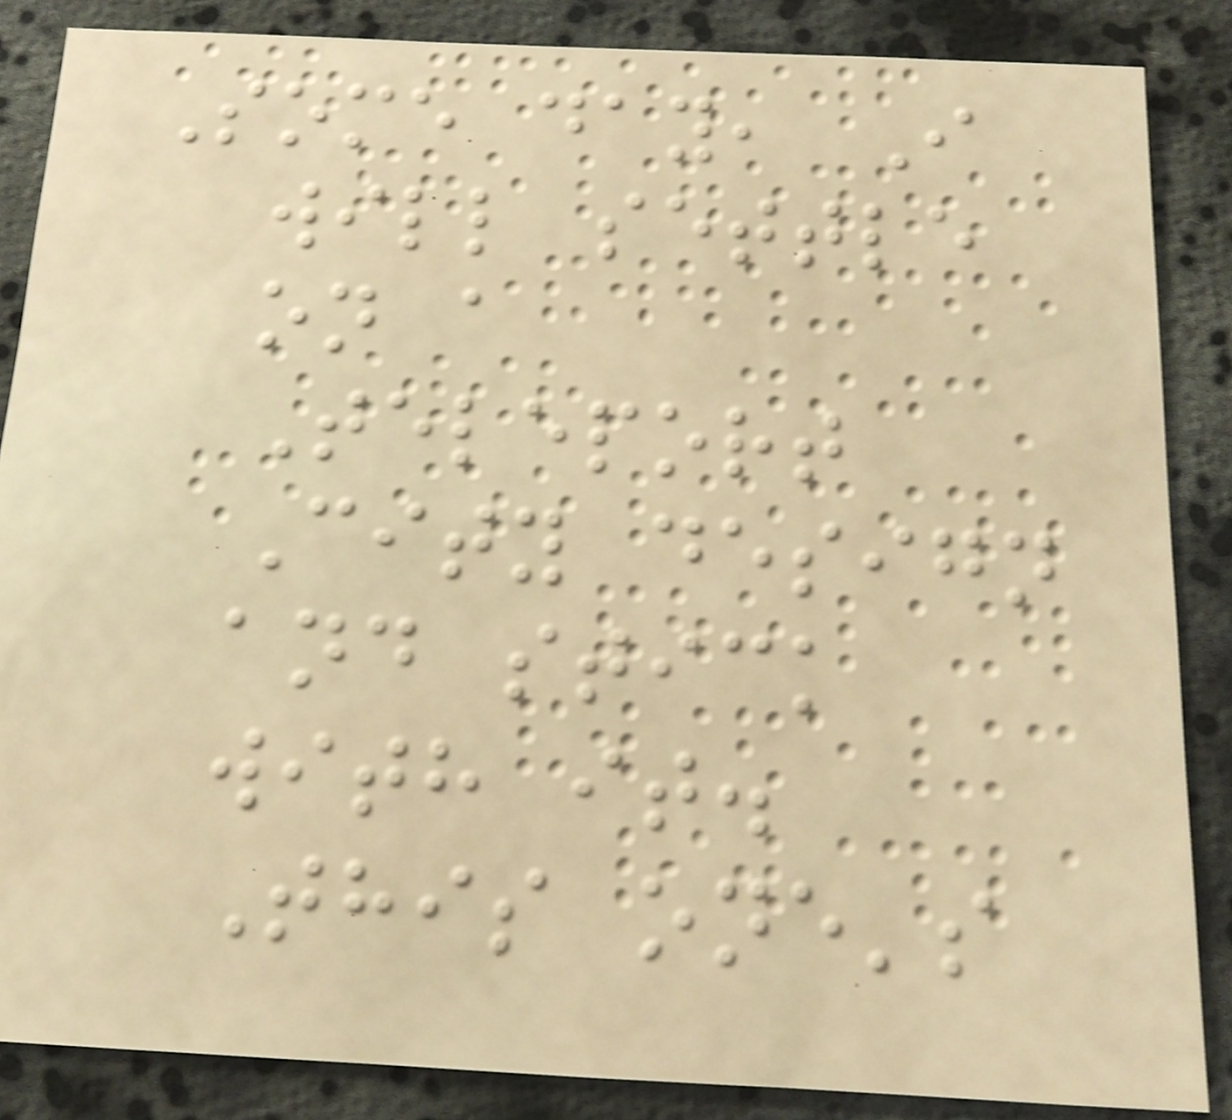Some day, I
will settle
on a
Teleport
City design
and stick
with it.
This one's
